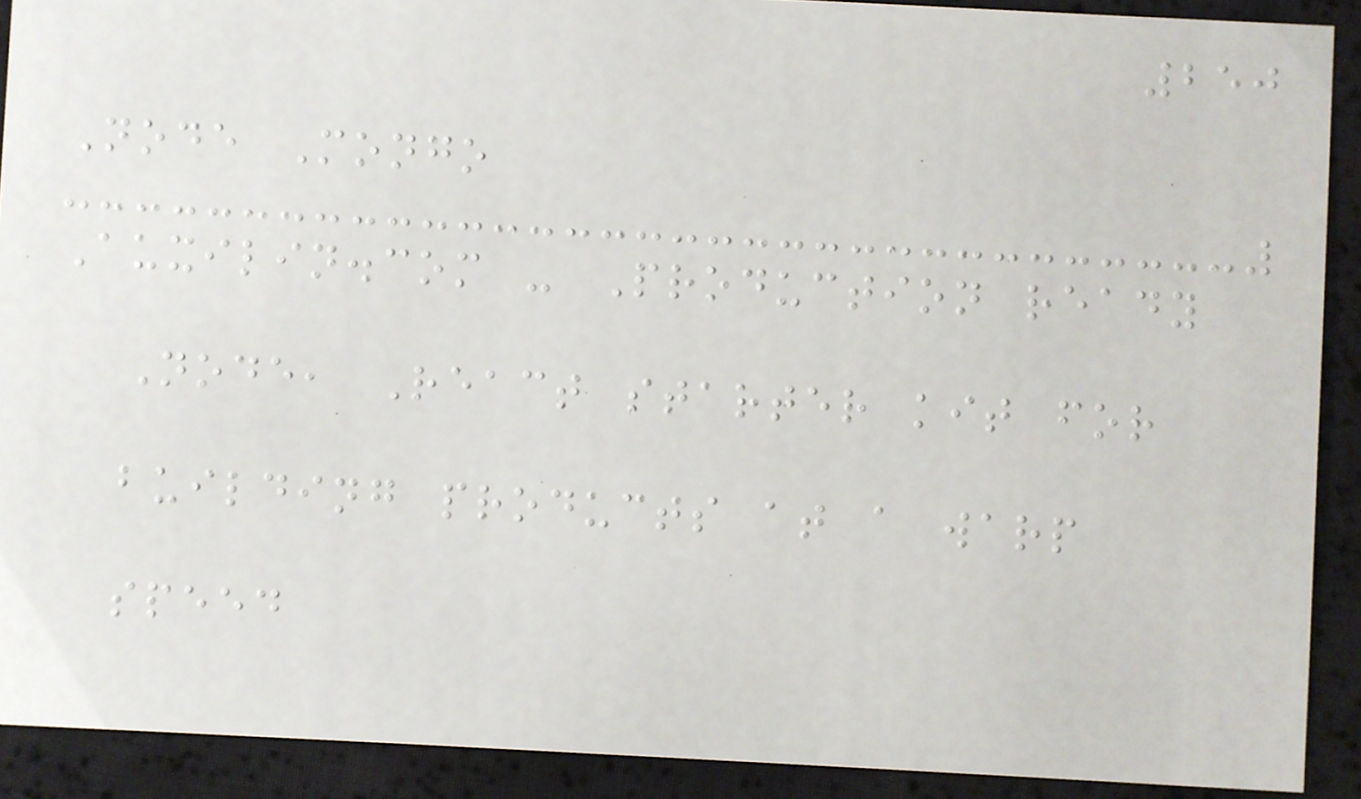250
Node Mongo
Auxilin.com - Production ready
Node, React starter kit for
building products at a warp
speed
